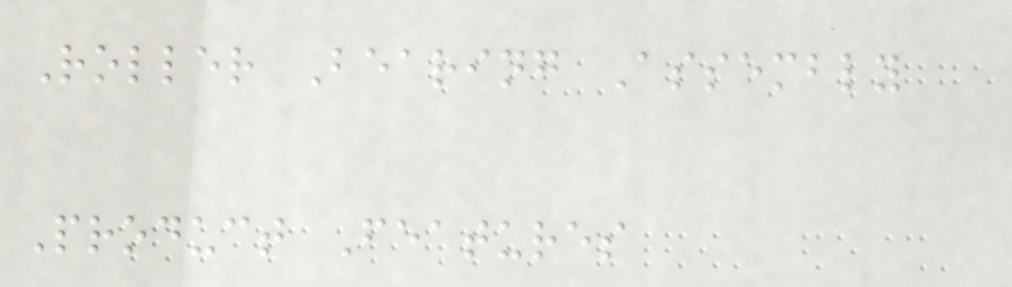Roller Bearing Assembly
Product Features
